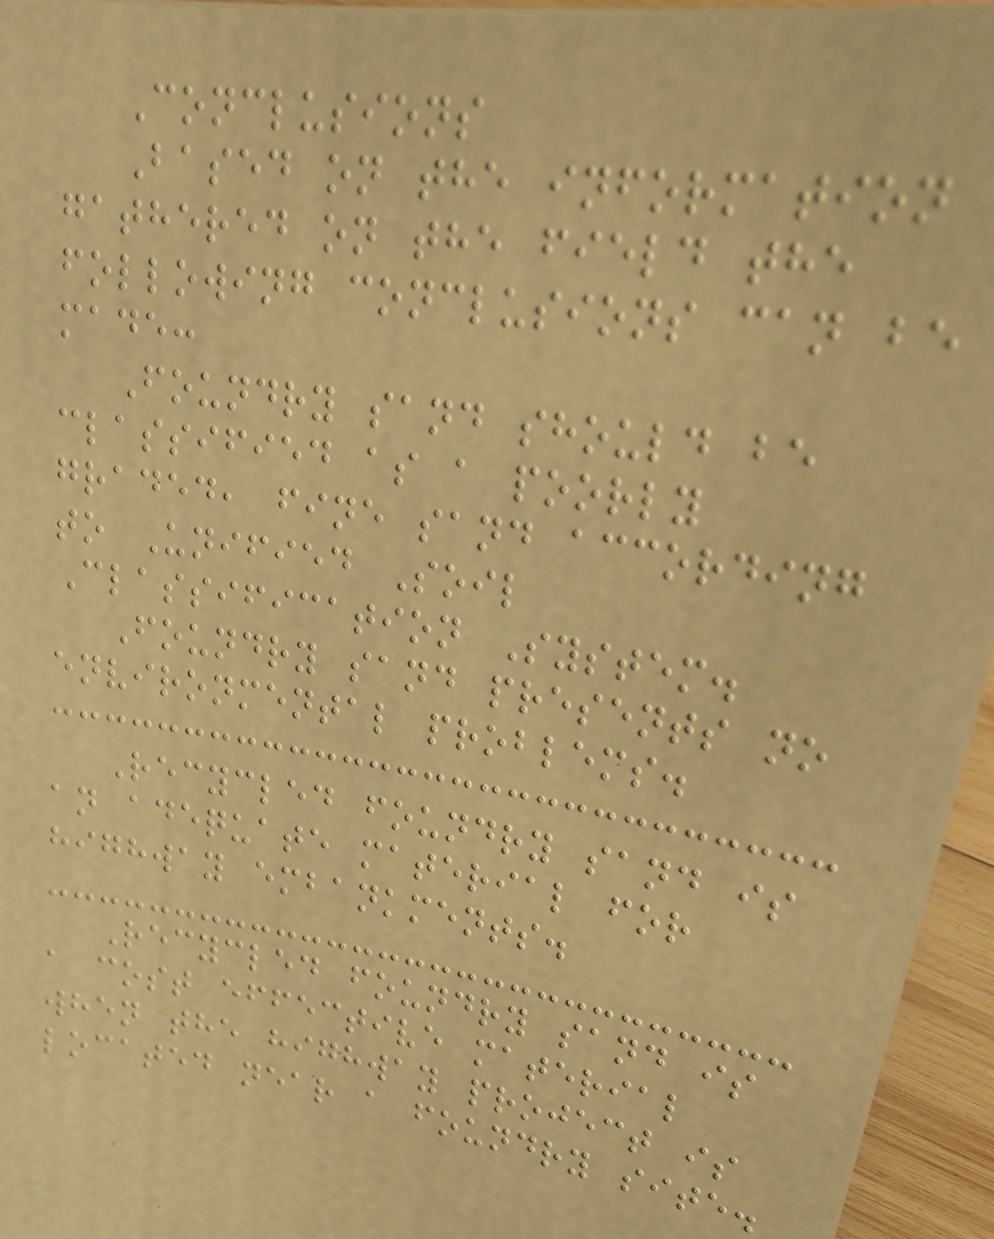Conclusions
Based on the information
gathered on the field the
following conclusions can be
made:
Foundry sand should be
classified as a poorly
graded, fine sand according
to Unified Soil
Classification System.
Foundry sand presents no
environmental problems.
Recycled foundry sand is
an adequate material for
highway embankments.
Recycled foundry sand is
a cost effective material
when the highway project is
located near a foundry site.
